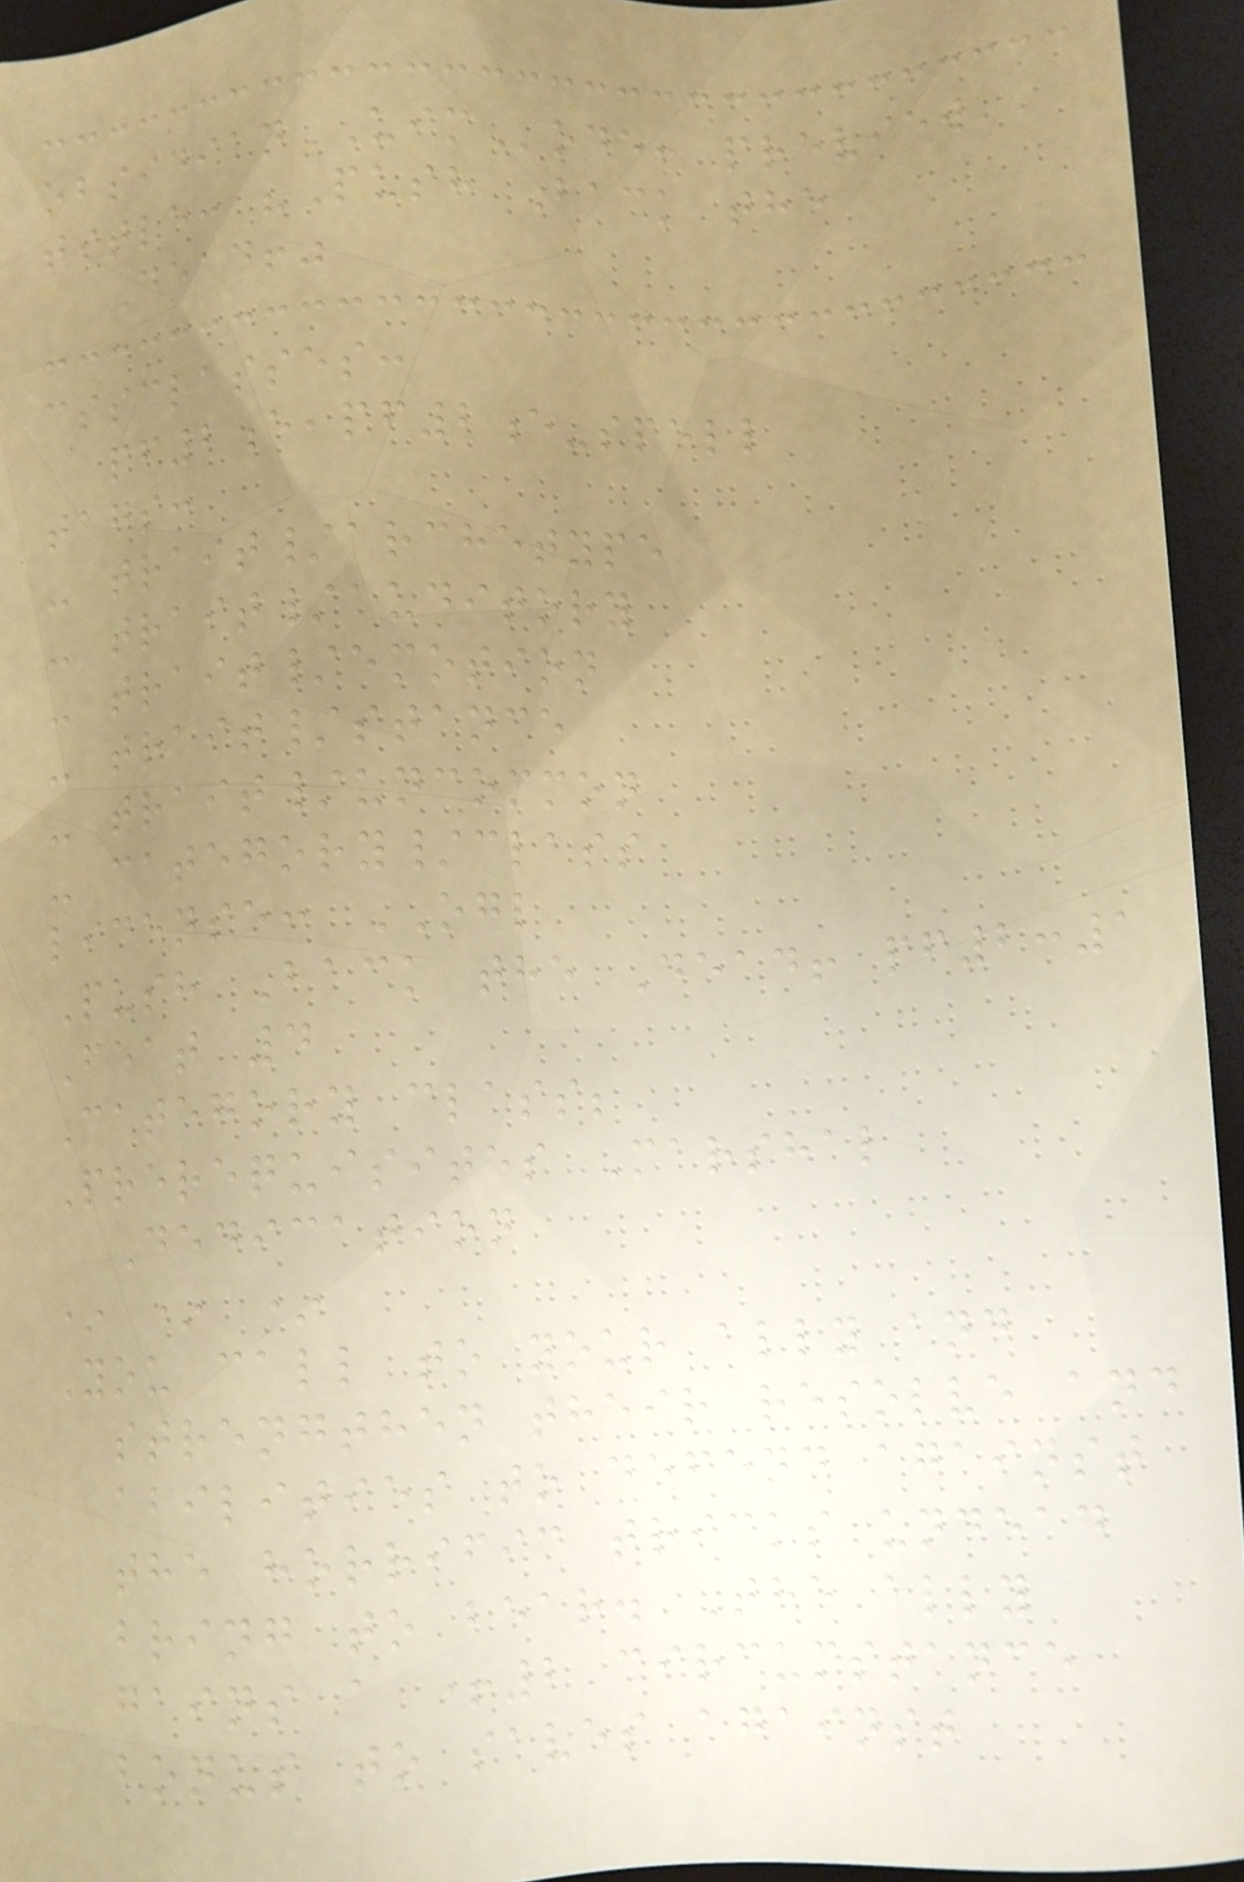obsidianUIMode: preview
title: "Push Back the
Dead!"
cssclasses:
pf2e,pf2e-spell
tags:
- trait/archetype
- trait/auditory
- trait/emotion
- trait/stance
- trait/uncommon
- category/class
license: OGL
Push Back the Dead! pf2:1
Feat 4
Category class;
Prerequisites Marshal
Dedication
* * *
You call to your ally and
strengthen their resolve and
abilities to defend against
the horrific tricks undead
bring to bear. The ally
gains a +2 circumstance
bonus to saves against
